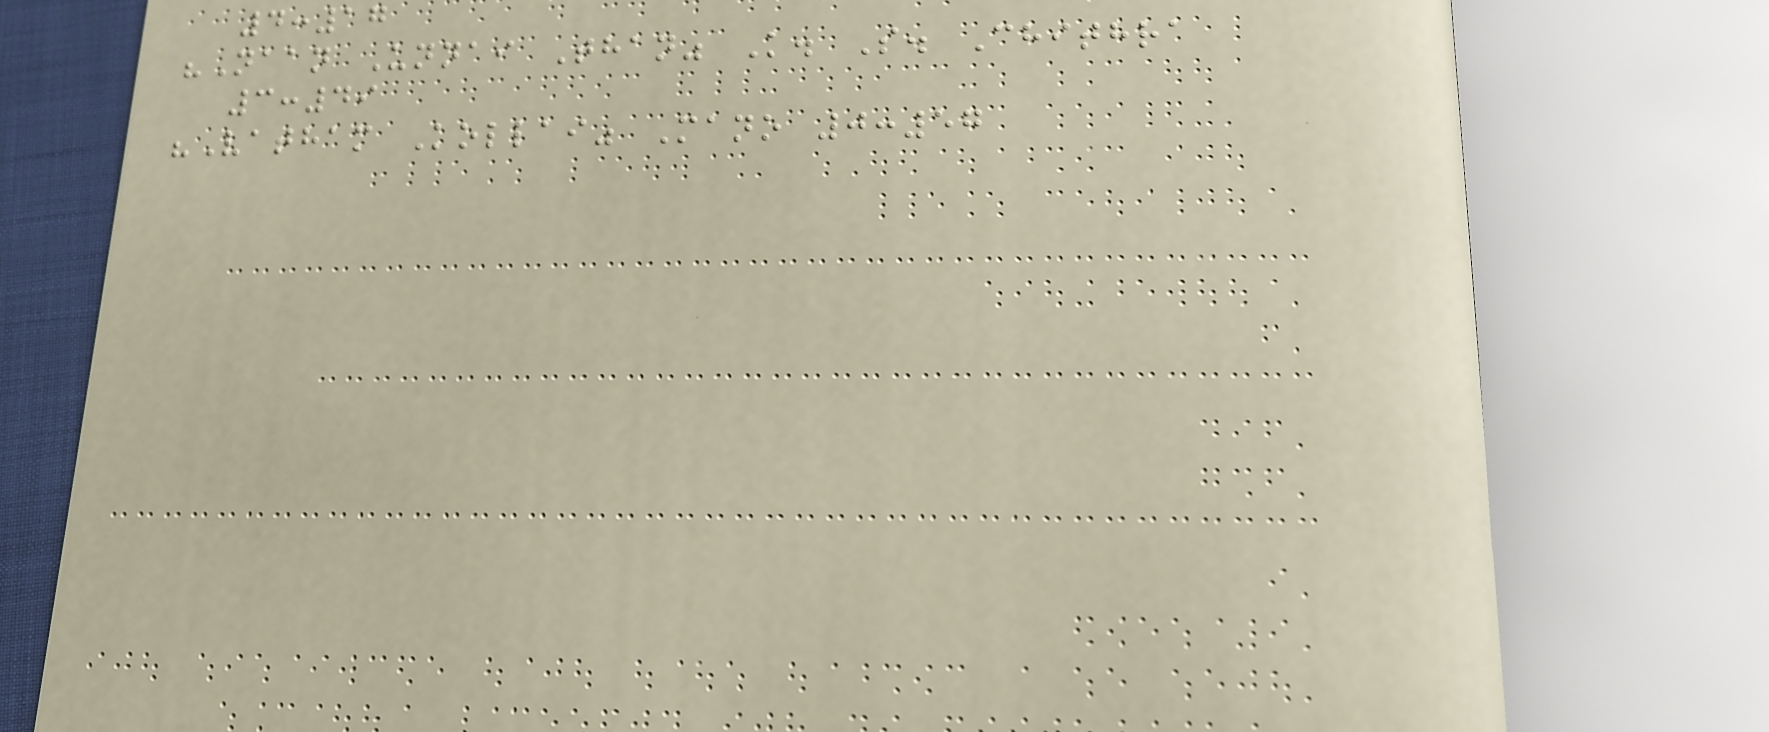4:17
"Naan Unnai Than" K. S. Chithra
3:49
"Vatham Kollai" Mano 0:57
